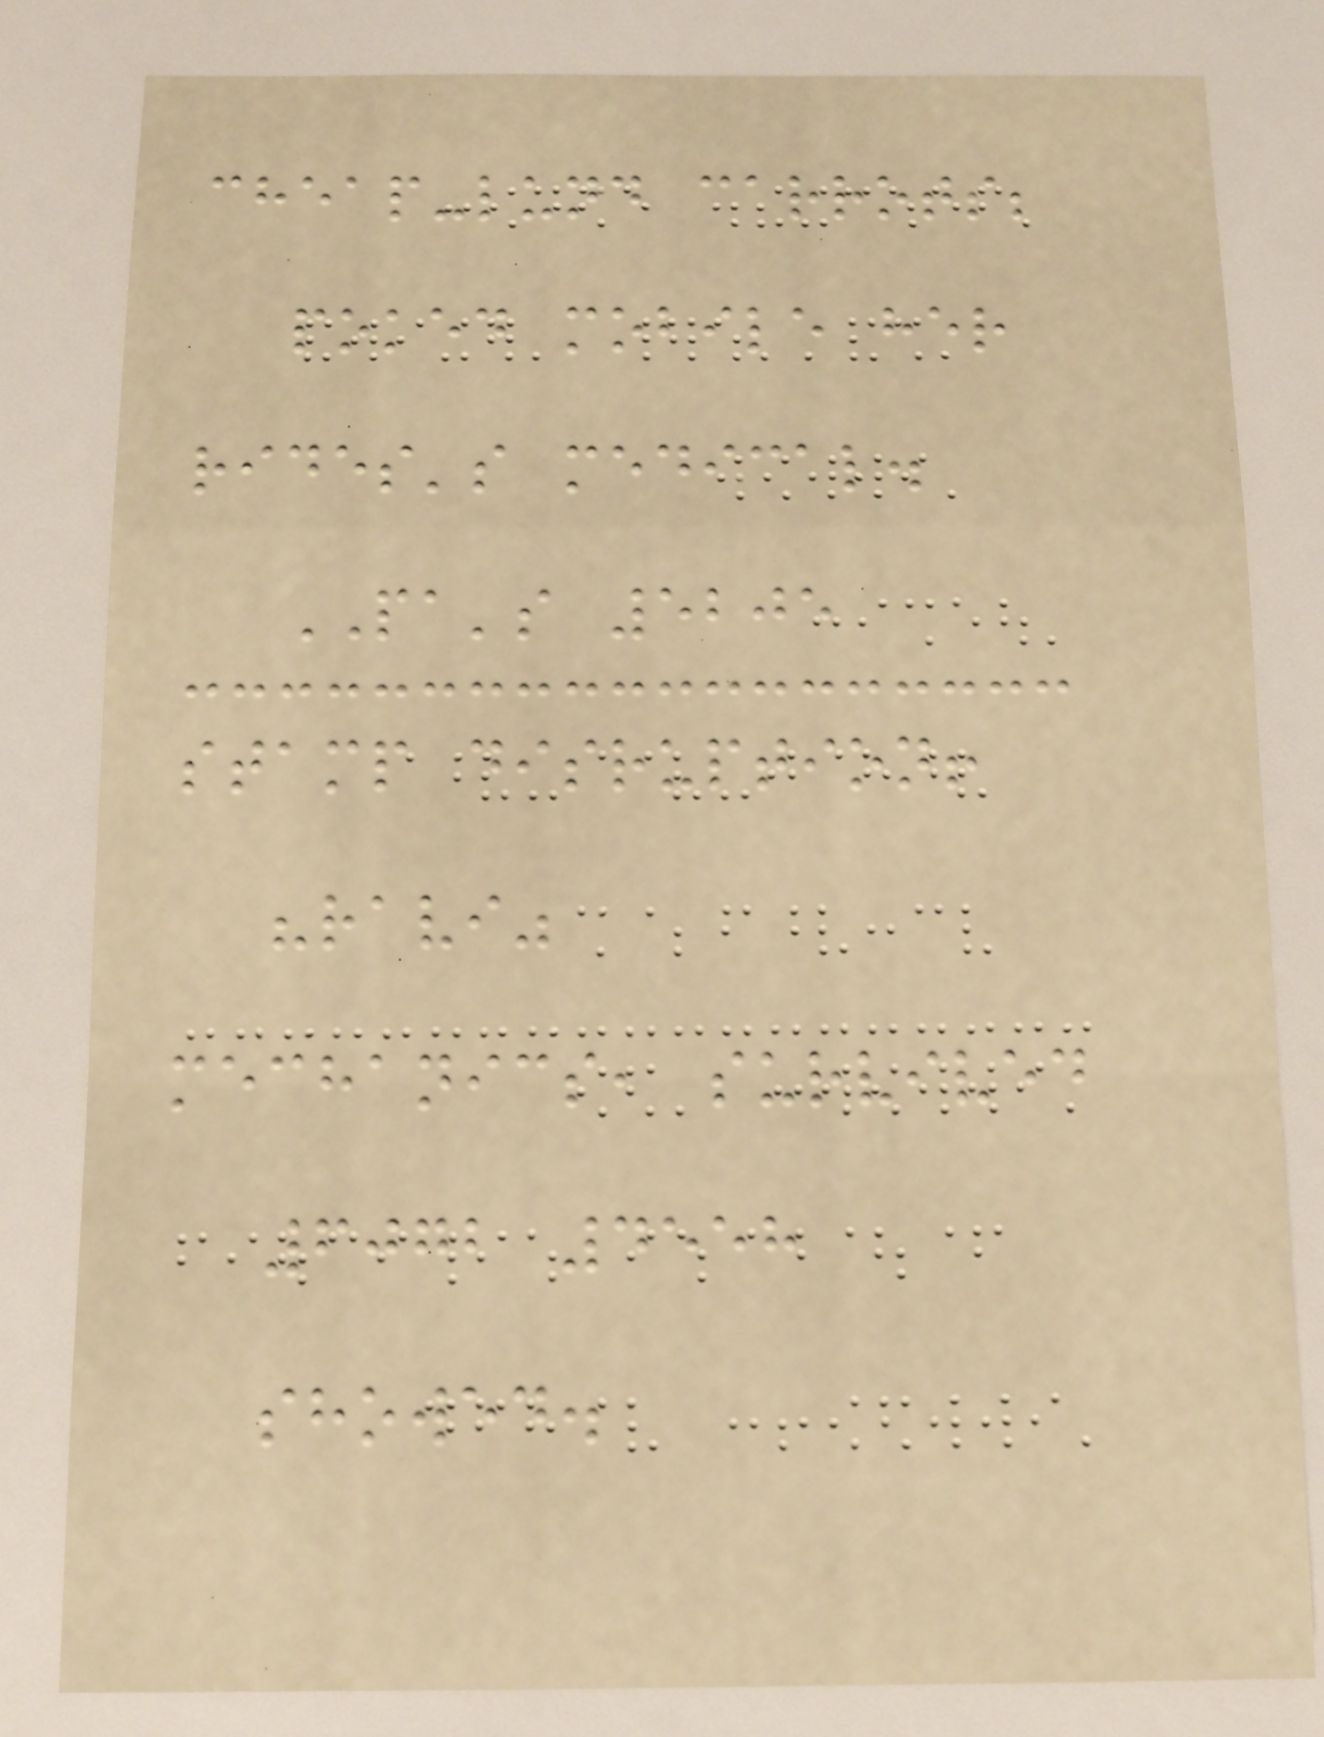cheap-lund carrots;
poked mobile her
rides's medical.
PA's 5205
stamp disruption!
"ravi"
mechanics, survived
6072 4558
showed.
